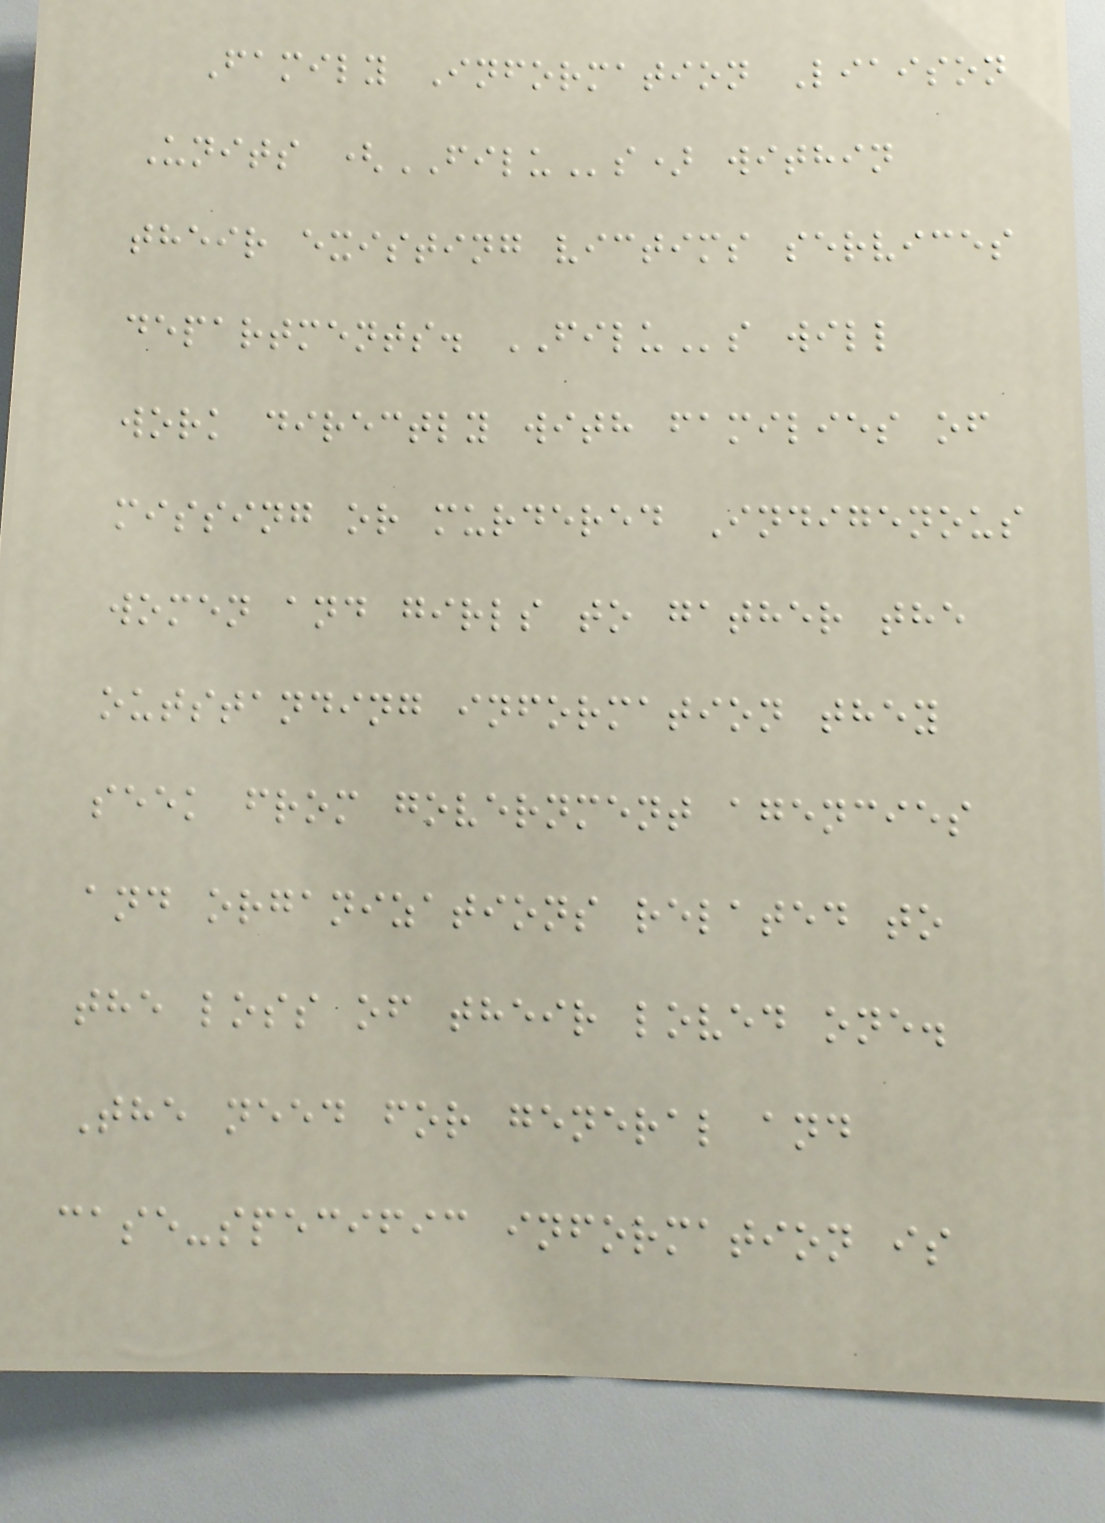Family Information Liaison
Units (FILUs) within
their existing victims services
departments. FILUs will
work directly with families of
missing or murdered Indigenous
women and girls to gather the
outstanding information they
seek from government agencies
and organizations related to
the loss of their loved one.
The need for general and
case-specific information is
